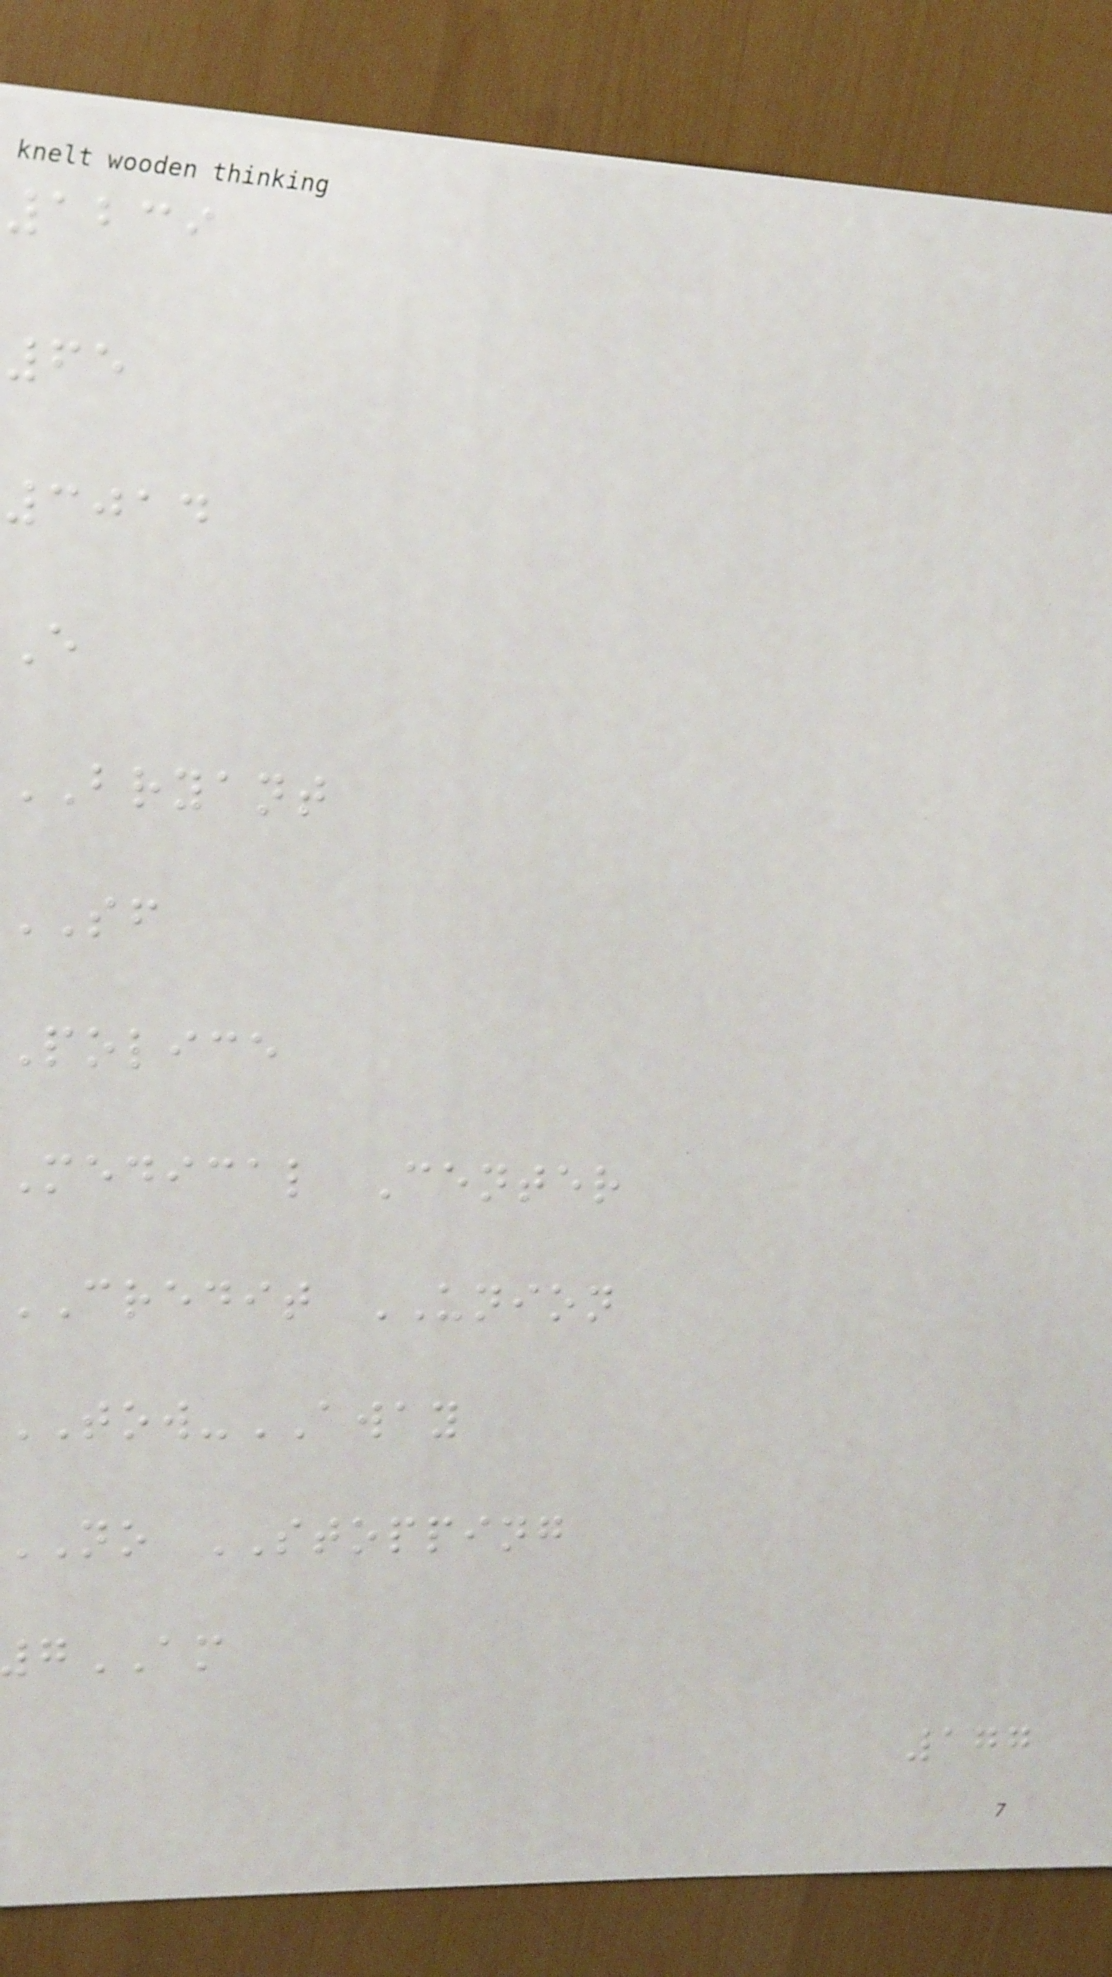1239
65
3014
E
BRYANT
SF
Police
Medical Center
CREDIT UNION
TOW-AWAY
NO STOPPING
AM
177
